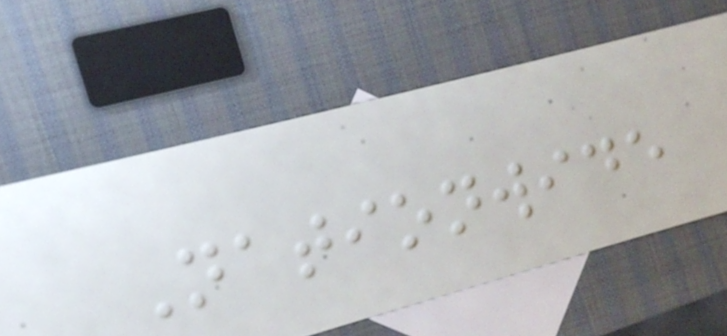Nationwide
